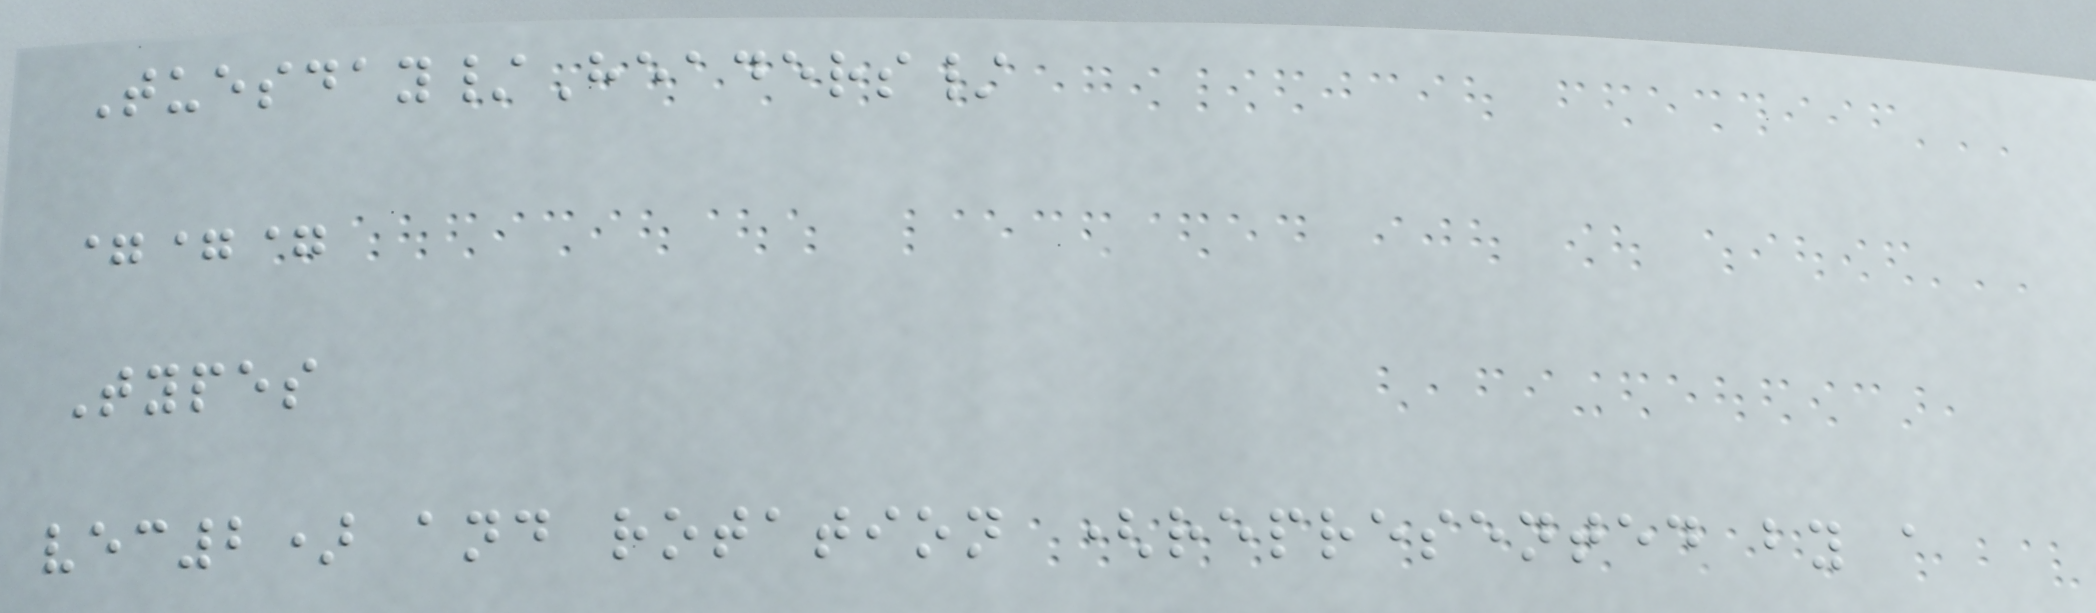Tuesday/Headers/
===
Types
vec2) and rotation (represented by a
